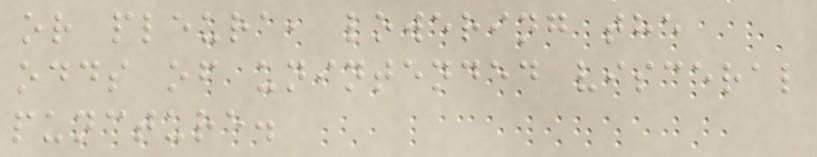or pleura, lowering the
odds of unintended visceral
puncture.
